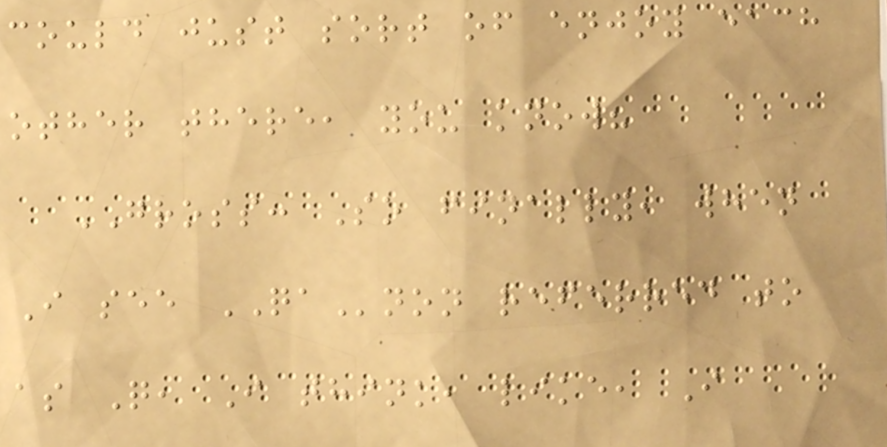could just sort of enjoy each
other there, you know?
GROSS: So finally, when
I see QAnon referred to
as Q, I think, like, I
